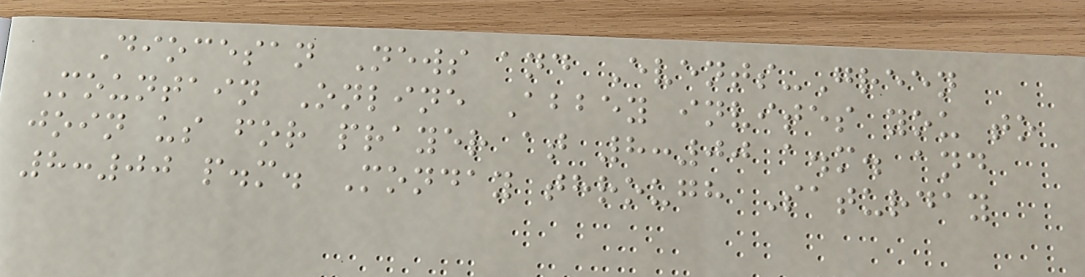Diocesan News and Events-Green
Mountain Online Abbey invites you to
join us for prayer at 8:00 a.m. and
8:00 p.m. Monday through Saturday
